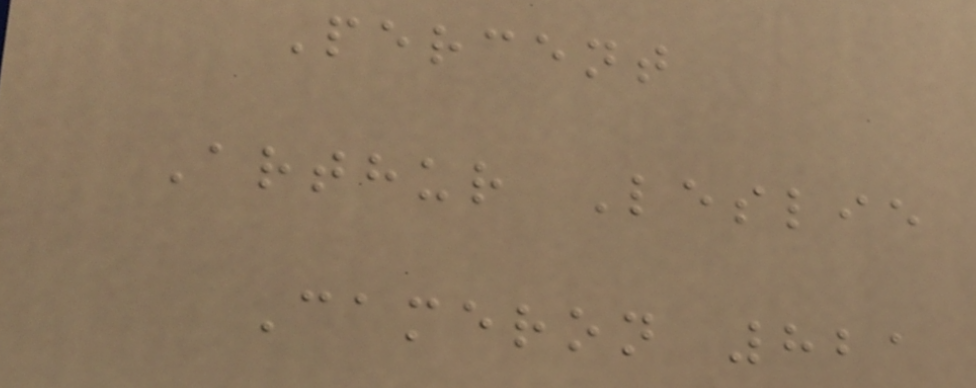Percent
Arthur Leslie
Cameron 821
